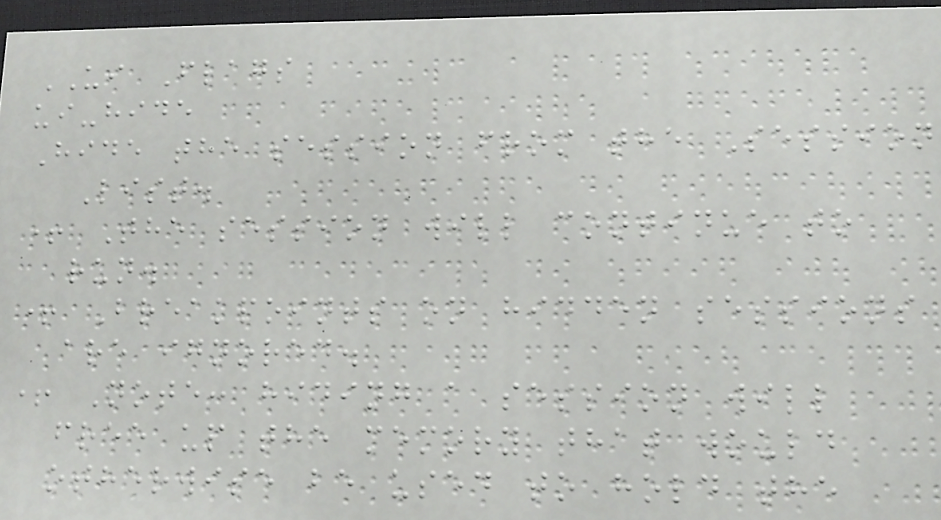UI Flags
ui-hide
Hide the session from the Session
List.
+ The session will continue to
run.
+ Breakpoints on hidden sessions
are ignored.
+ Note: hiding a session will
free up the memory that would
otherwise be used to hold the
